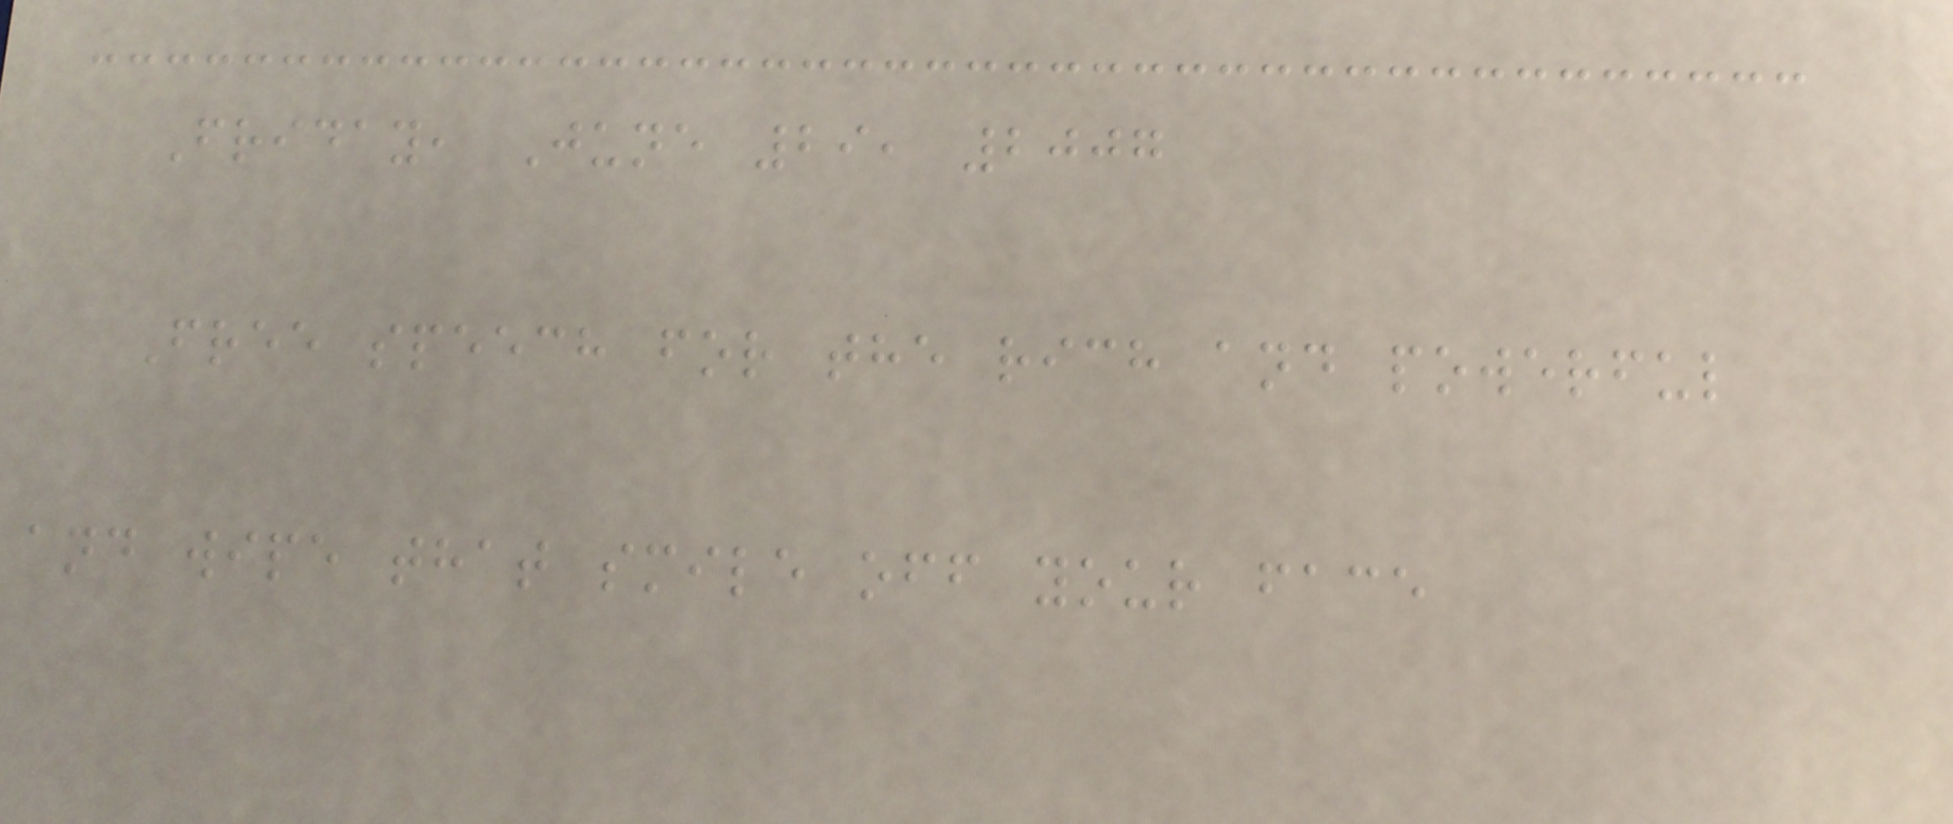Friday, June 29, 2007
Free speech for the rich and powerful
and wipe that smile off your face
